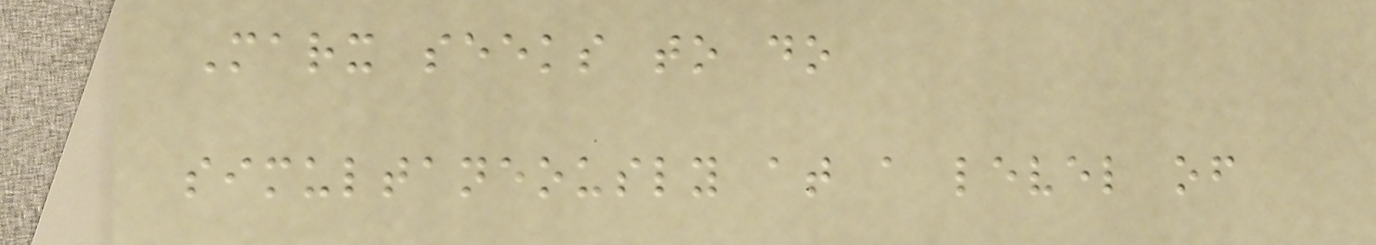Marx seeks to do
simultaneously at a level of
